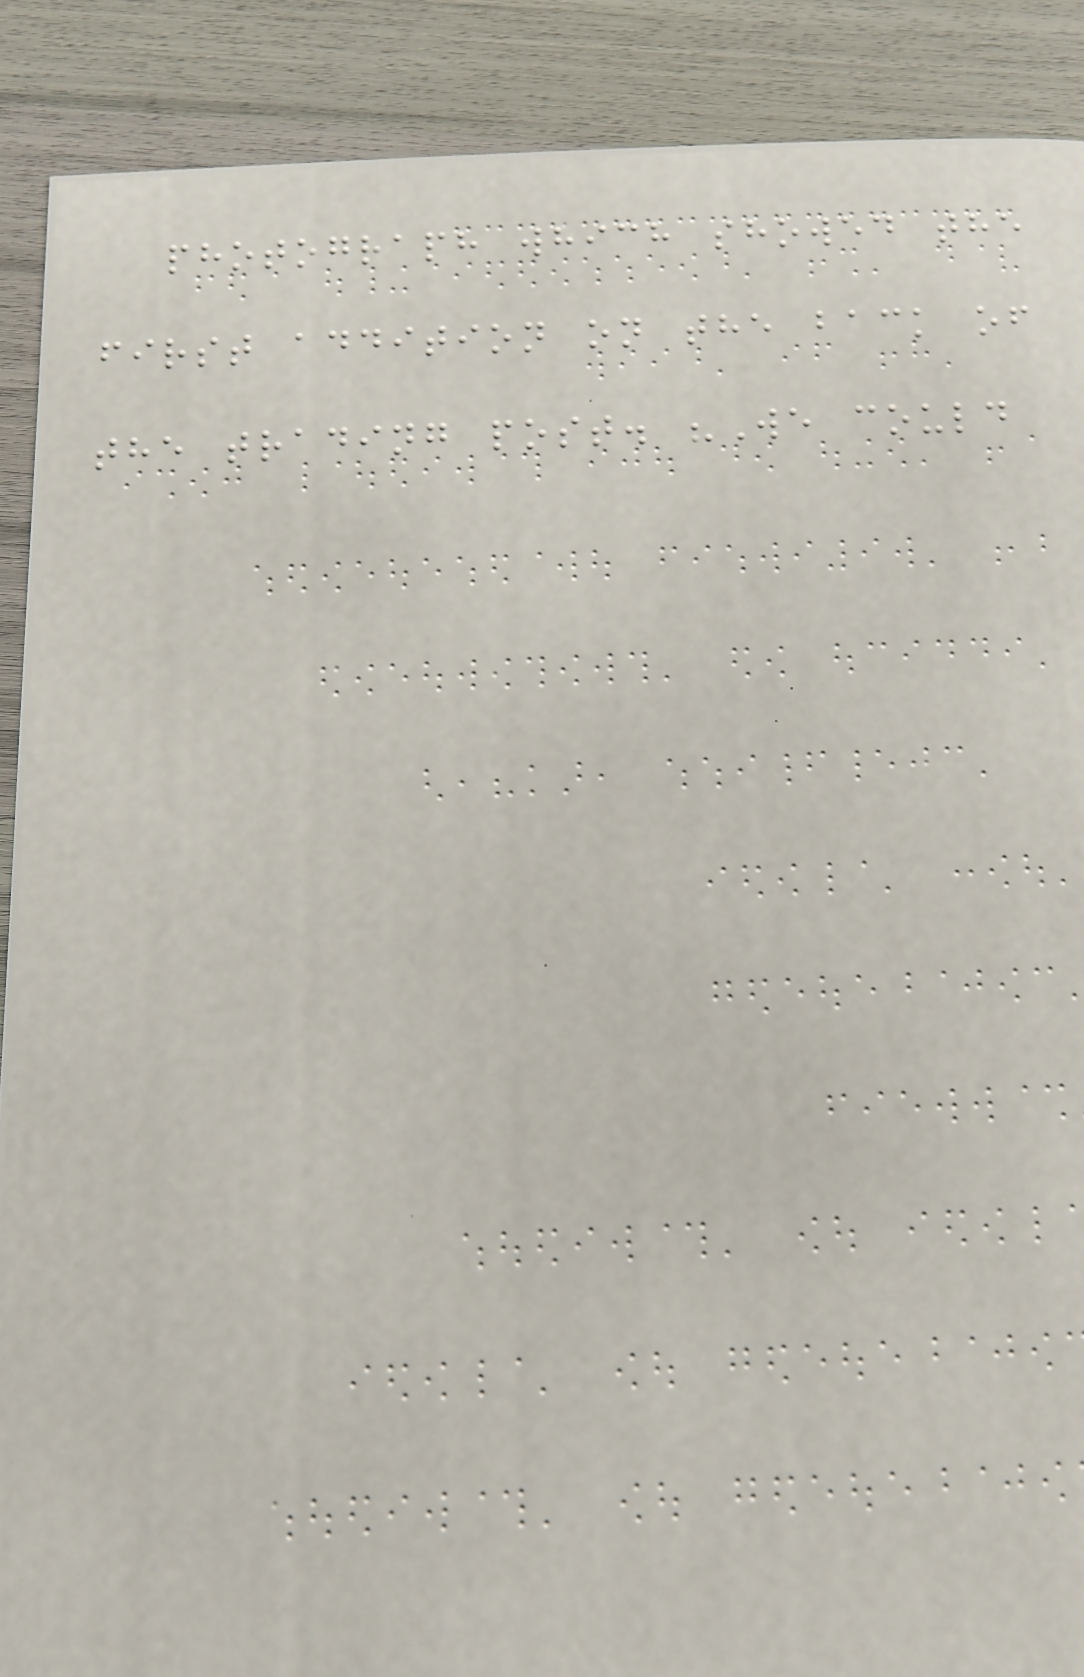photograph which showed the
first addition on the back of
the trading post. "We could
